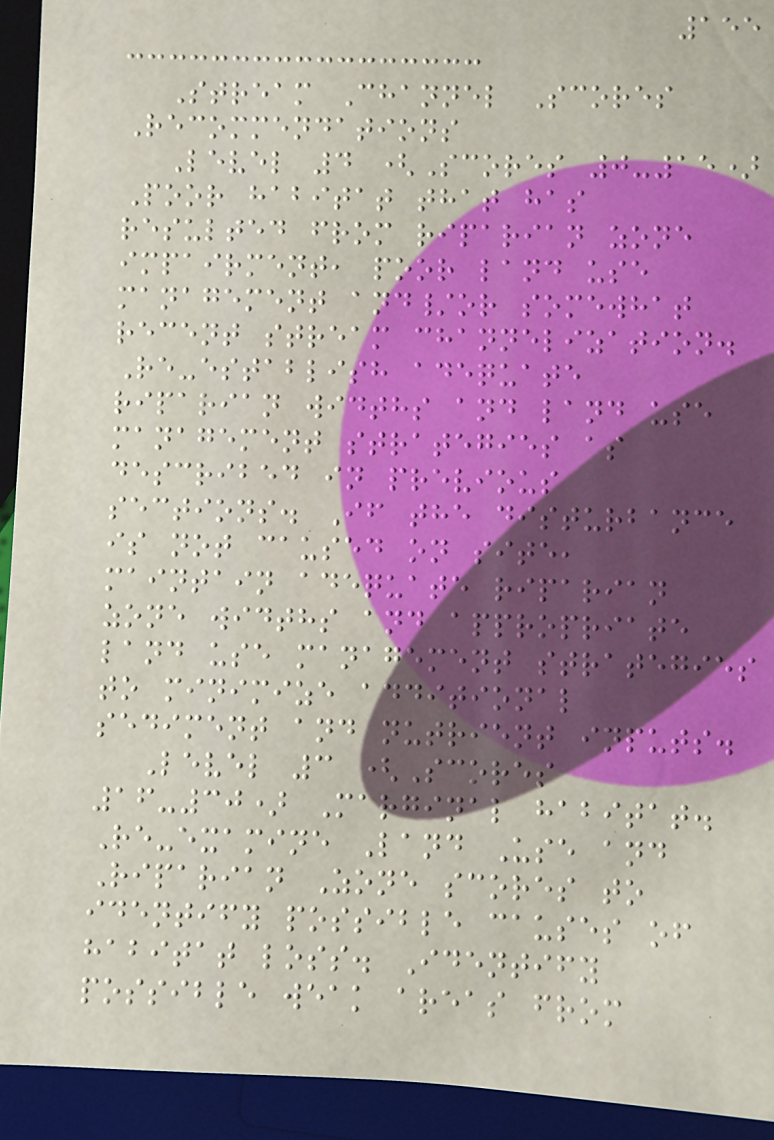155
Stream Channel Scores
Recommendations
Level 4 (Scores 0-15)
Poor habitat that has
resulted from riparian zone
impairment, poor land use
management and/or somewhat
recent stream channelization.
Re-establish adequate
riparian widths and land use
management strategies as
described in previous
sections. If the disturbance
is not caused on site,
maintain adequate riparian
zone widths and appropriate
land use management strategies
to minimize additional
sediment and nutrient inputs.
Level 3 (Scores
16-30) Marginal habitat.
Re-examine Land Use and
Riparian Zone scores to
identify possible causes of
habitat loss. Identify
possible weak areas from
